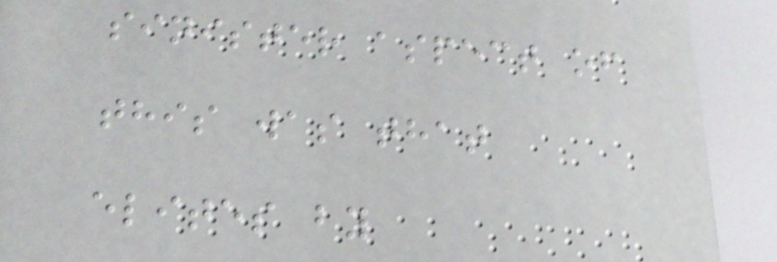sinister aspect of
this was that
elites by
